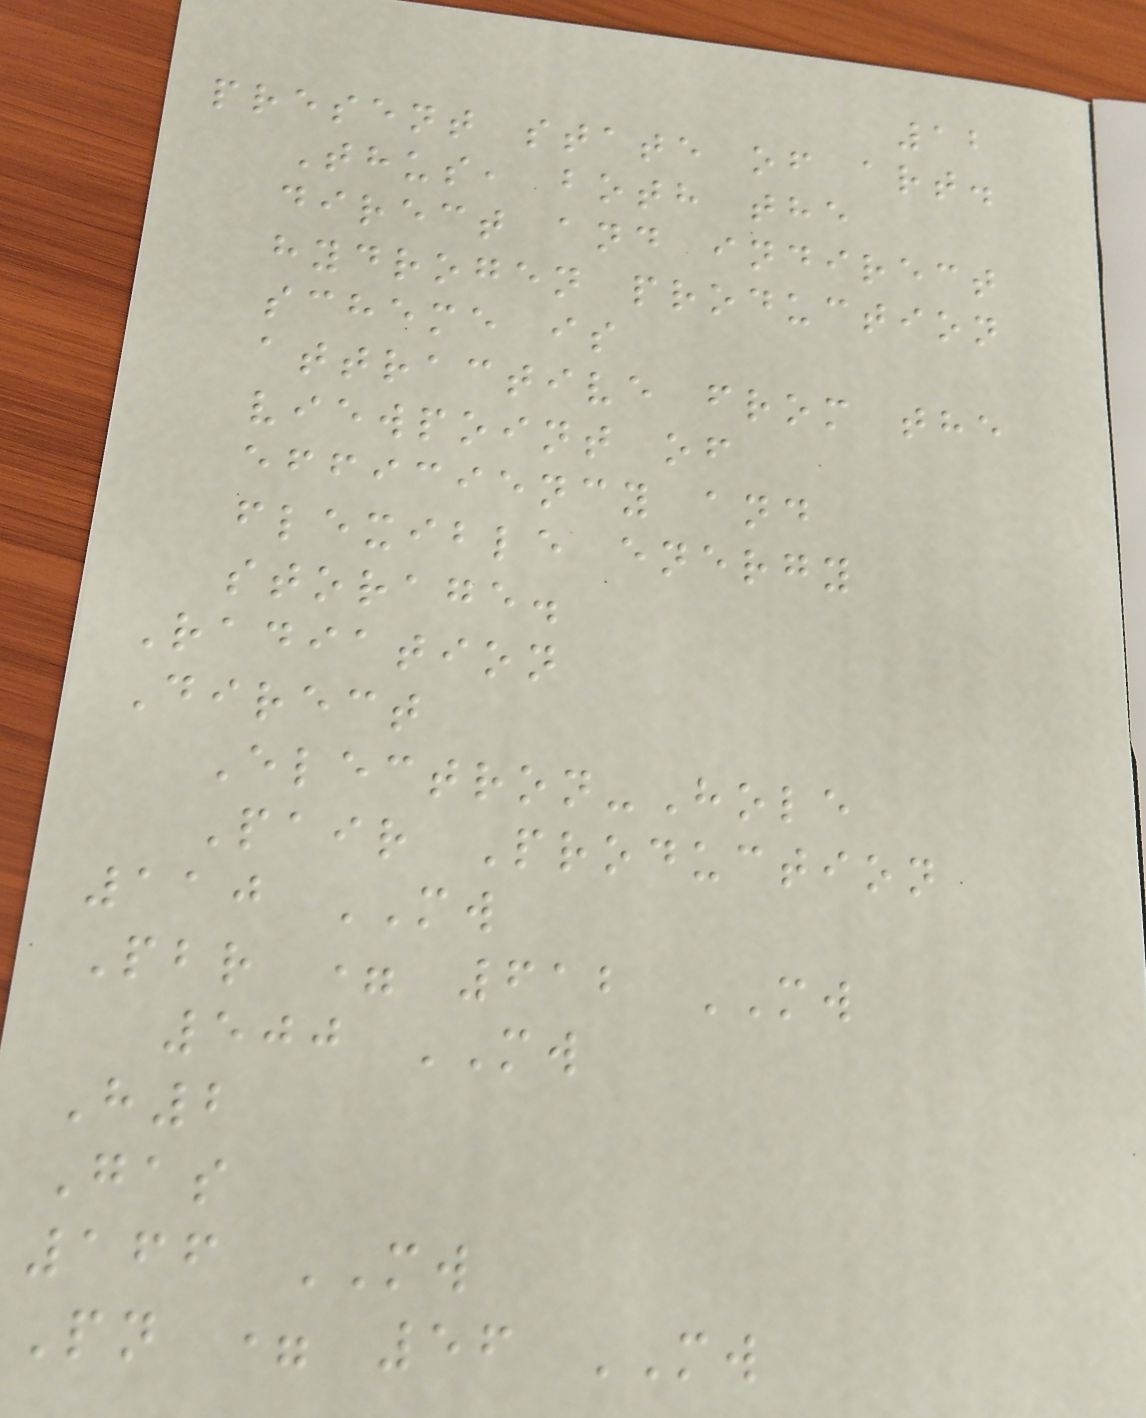12
present state of art.
Thus, both the
direct and indirect
hydrogen production
scheme is
attractive from the
viewpoint of
efficiency and
flexible energy
storage.
Radiation
Direct
Electron-Hole
Pair Production
110 MW
Pbr = 612 MW
500 MW
H2
Gas
166 MW
Pn = 56 MW
